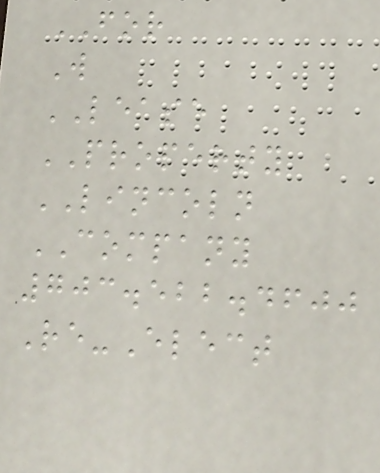FOR
W
LEASE
PROPERTY
LINCOLN
COMPANY
703.522.4600
Re-Elect
